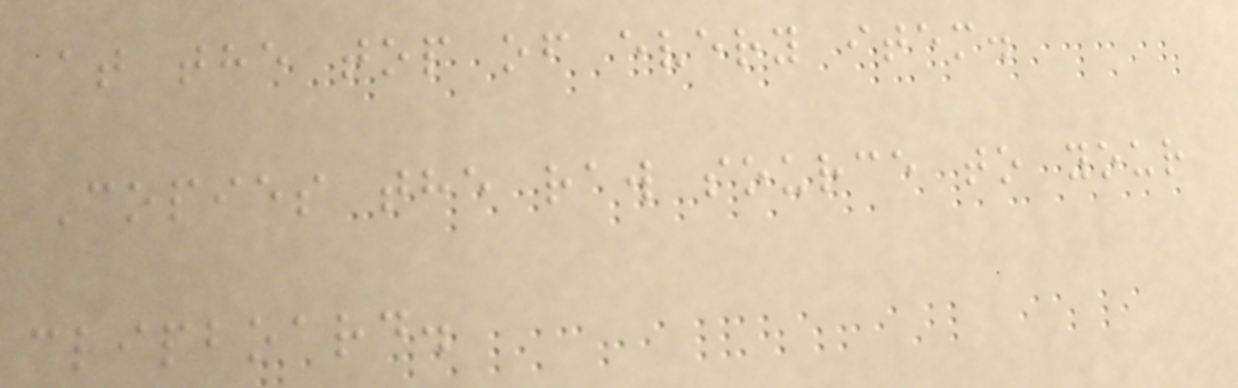at the top of every item.
Copies the raw source to your
clipboard.
